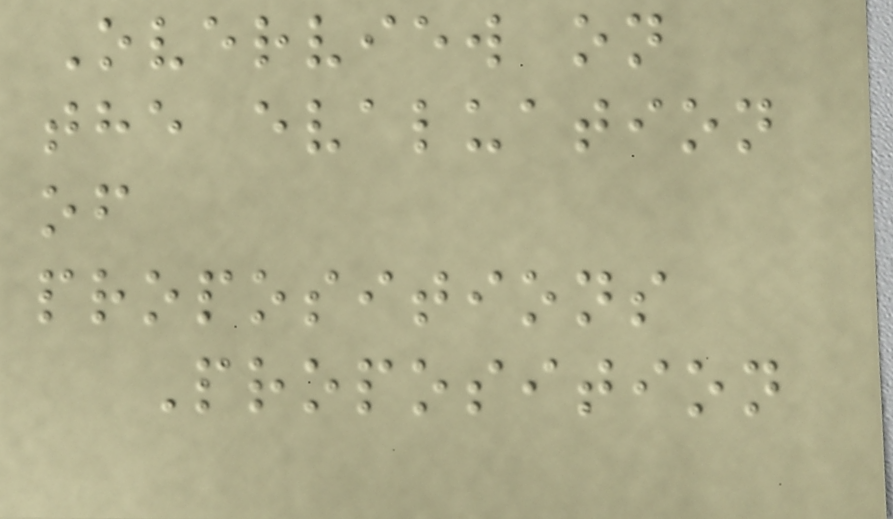Overview on
the evaluation
of
propositions
Proposition
